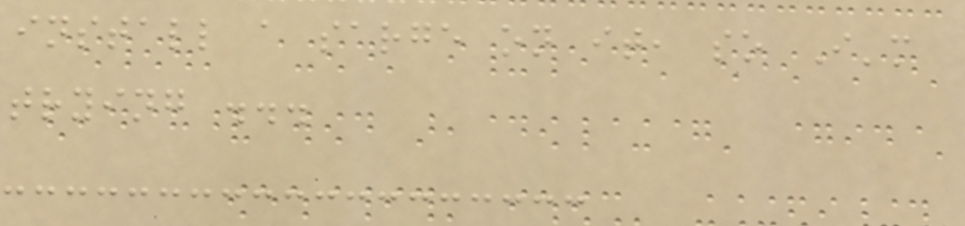install a sarge on it, so I'm
trying ...
